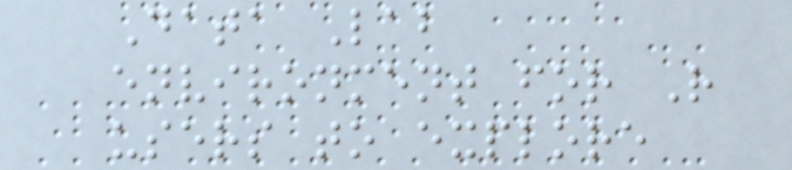Data Lab
environment for R
users to explore
